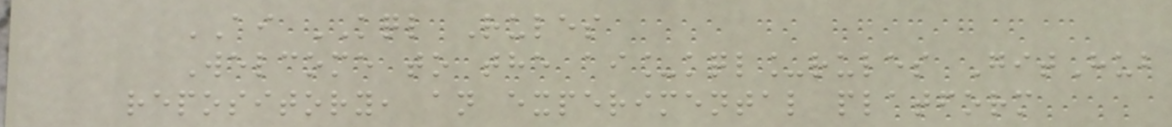AI KQL Rules
Welcome to the ai_kql_rules GitHub
repository, an experimental platform
